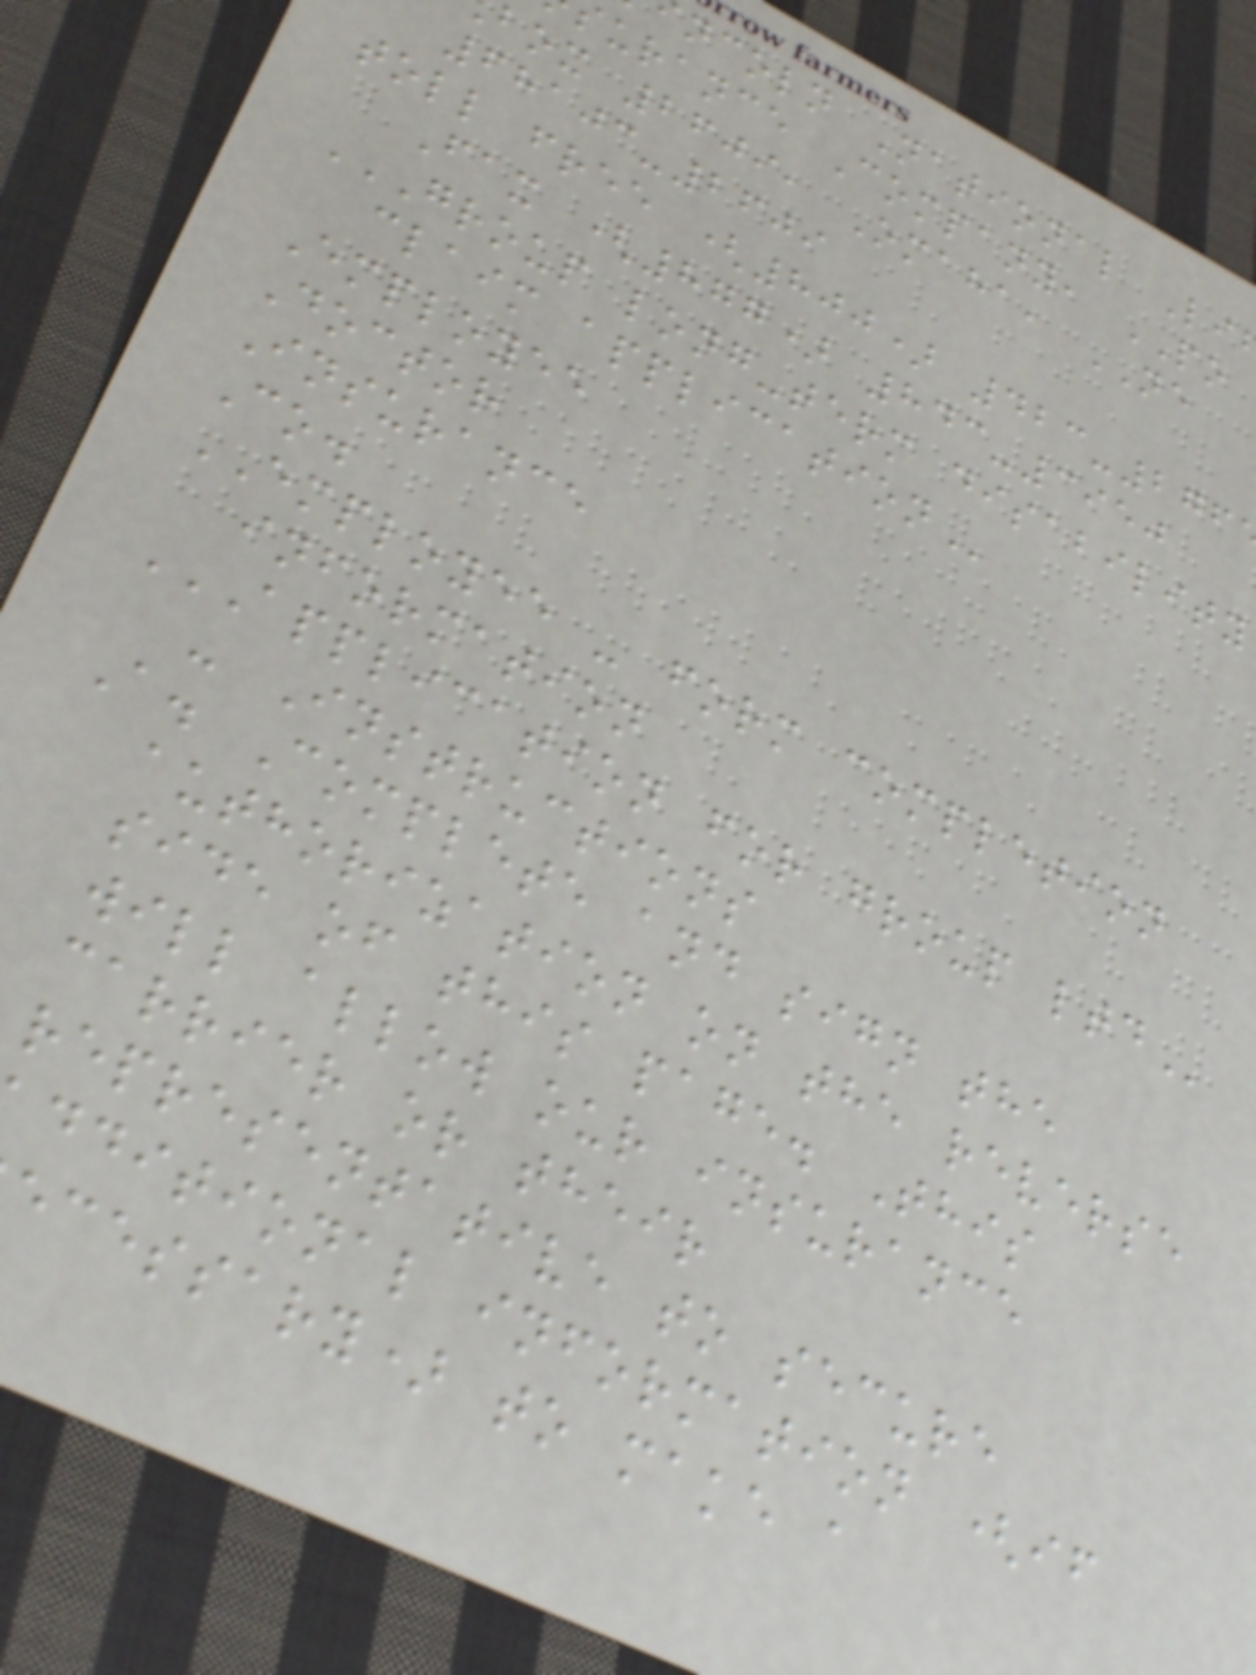ncoln National Li
urance Company, PO
box 2609, Omaha, NE
68103-2609
toll free (800) 423-276
Fax (877) 843-3950
GROUP LONG-TERM DISABILITY
claim
Employee
Doctor
Insurance
Co.
EMPLOYEE - form completion
information
APPLICATION FOR GROUP LTD
- Instructions
A. Complete and sign the
authorization on the reverse
side of this page. This
will allow our insurance
carrier or their
representative to secure
dditional information (if
ecessary) to make a
